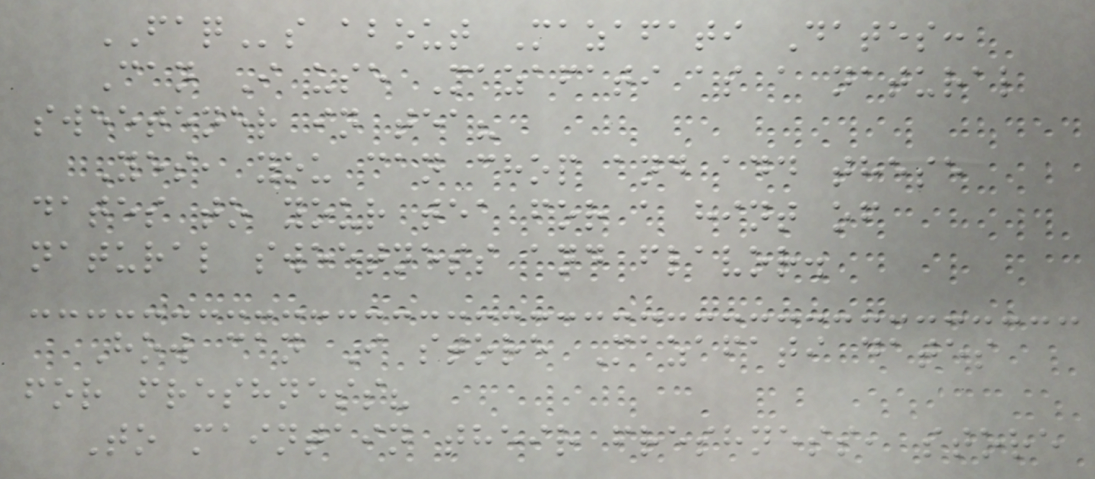FAQs about Mazafati Dates:
Can I use Mazafati as a natural
sweetener in tea?
Yes, you can chop and add these
dates to your tea for a hint of
natural sweetness and flavor.
How can I store Mazafati dates
for freshness?
To maintain their freshness, store
